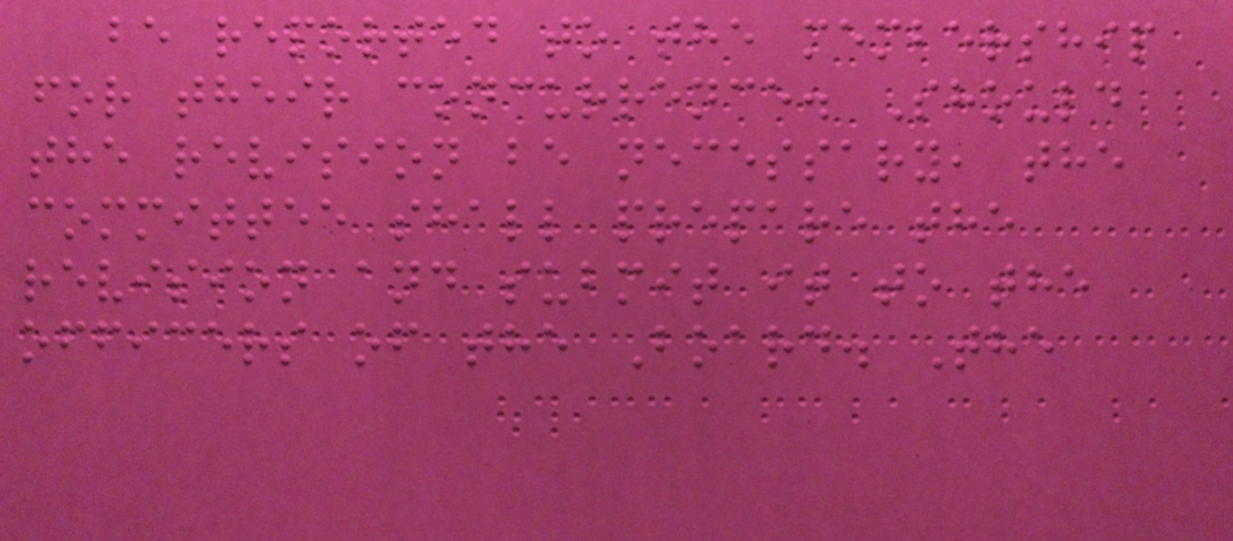be reported to the membership
for their concurrence. Should
the revision be necessary, the
committee shall prepare the
revision and submit it to the
officers of the Board. The
